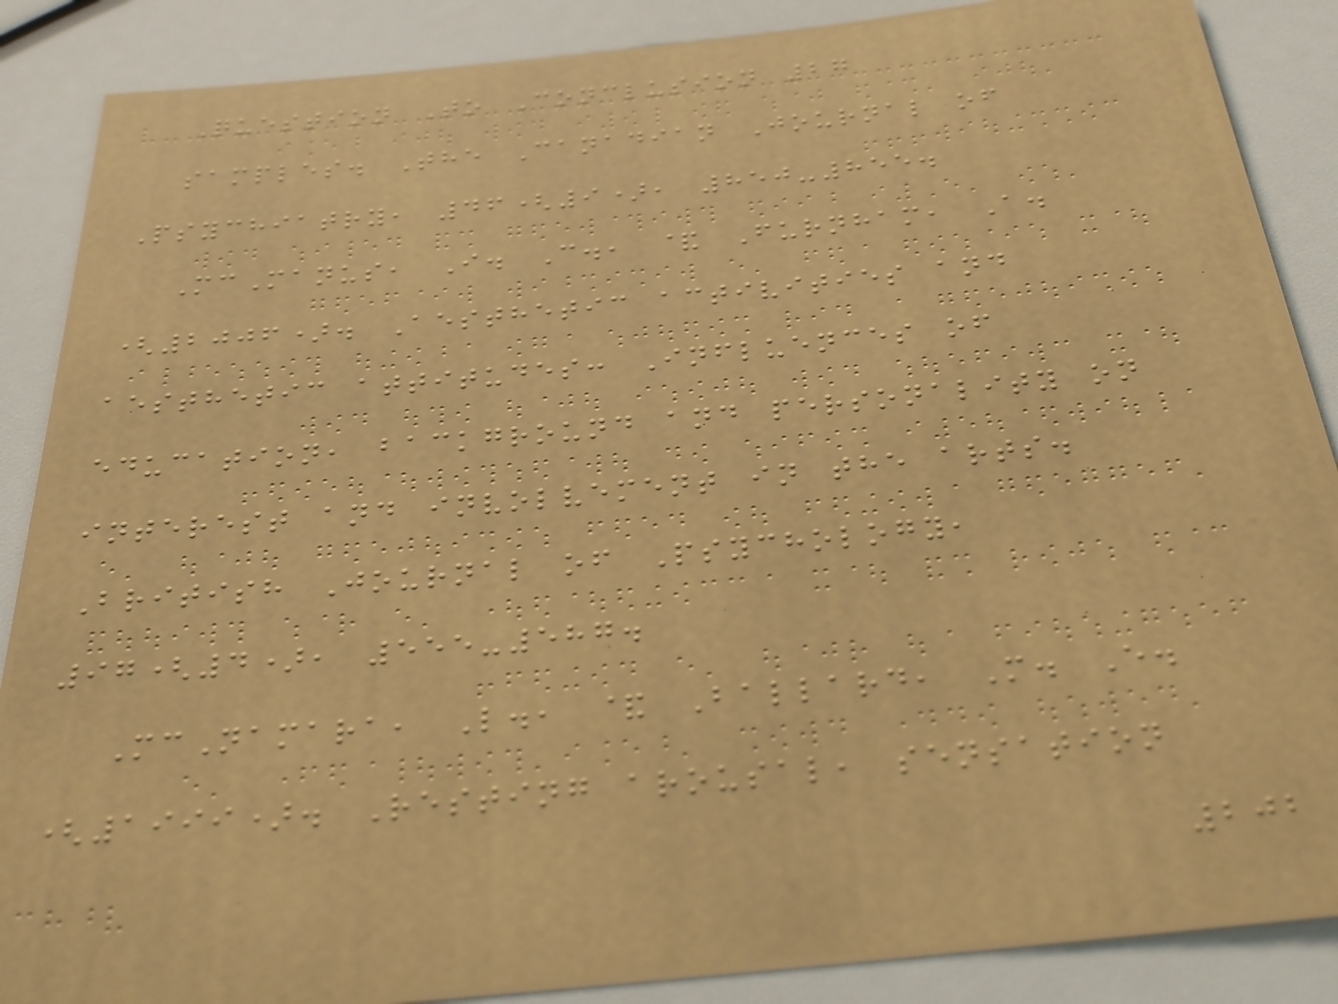Question To Conclusion 27
samples. The Canadian Journal of
Psychiatry, 46(9), 850-855.
McManus, I. C., & Furnham, A.
(2006). Aesthetic activities and
aesthetic attitudes: Influences of
education, background and personality on
interest and involvement in the arts.
British Journal of Psychology,
97(4), 555-587.
McNamara, L., & Ballard, M. E.
(1999). Resting arousal, sensation
202
